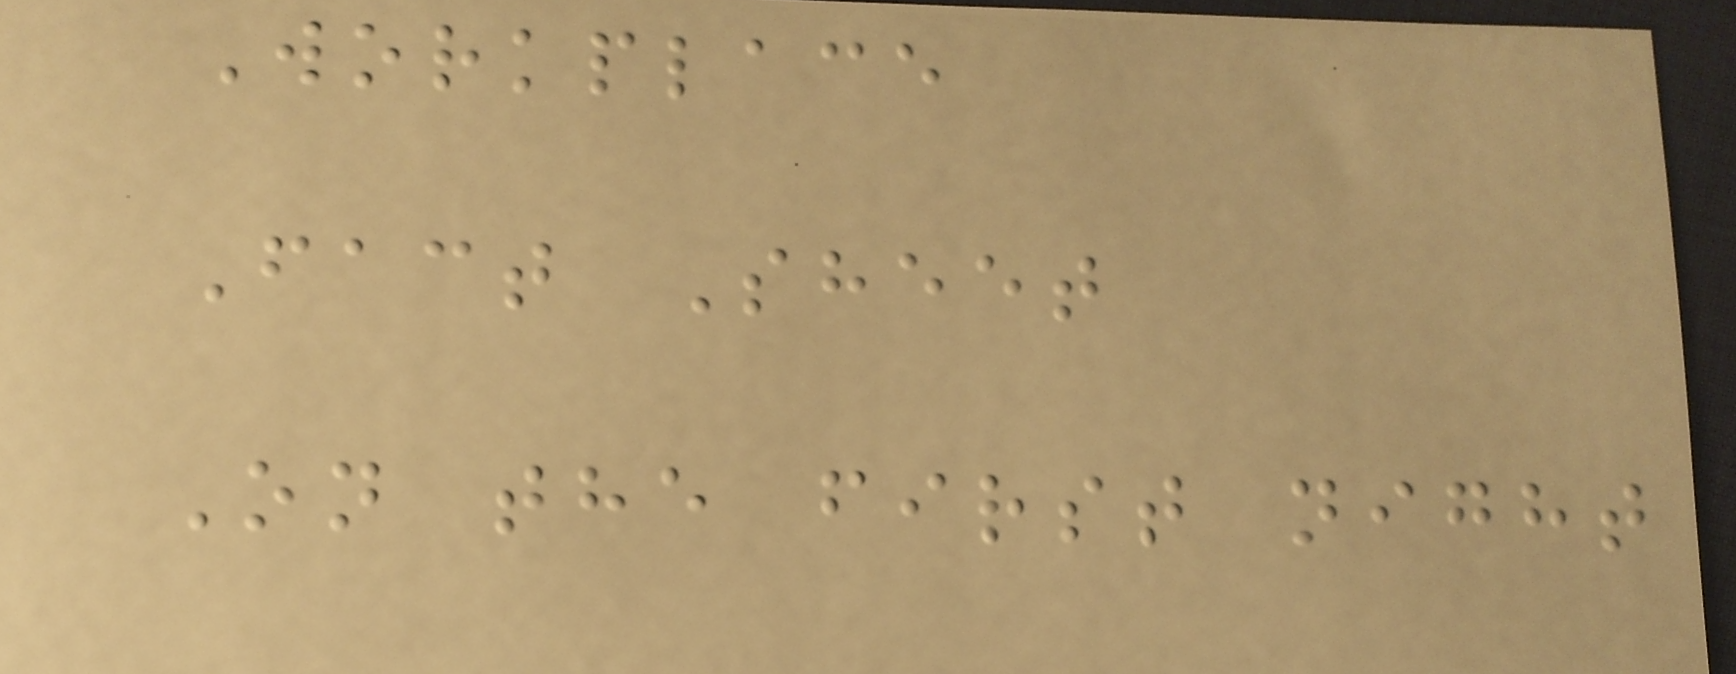Workplace
Fact Sheet
On the first night
